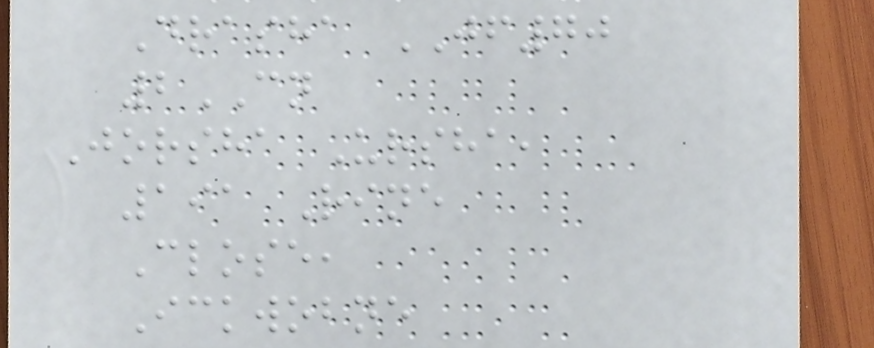Drasha JF70
2CN
Jorsha Ursha,
191 Rine
Close,
Ickwobne
